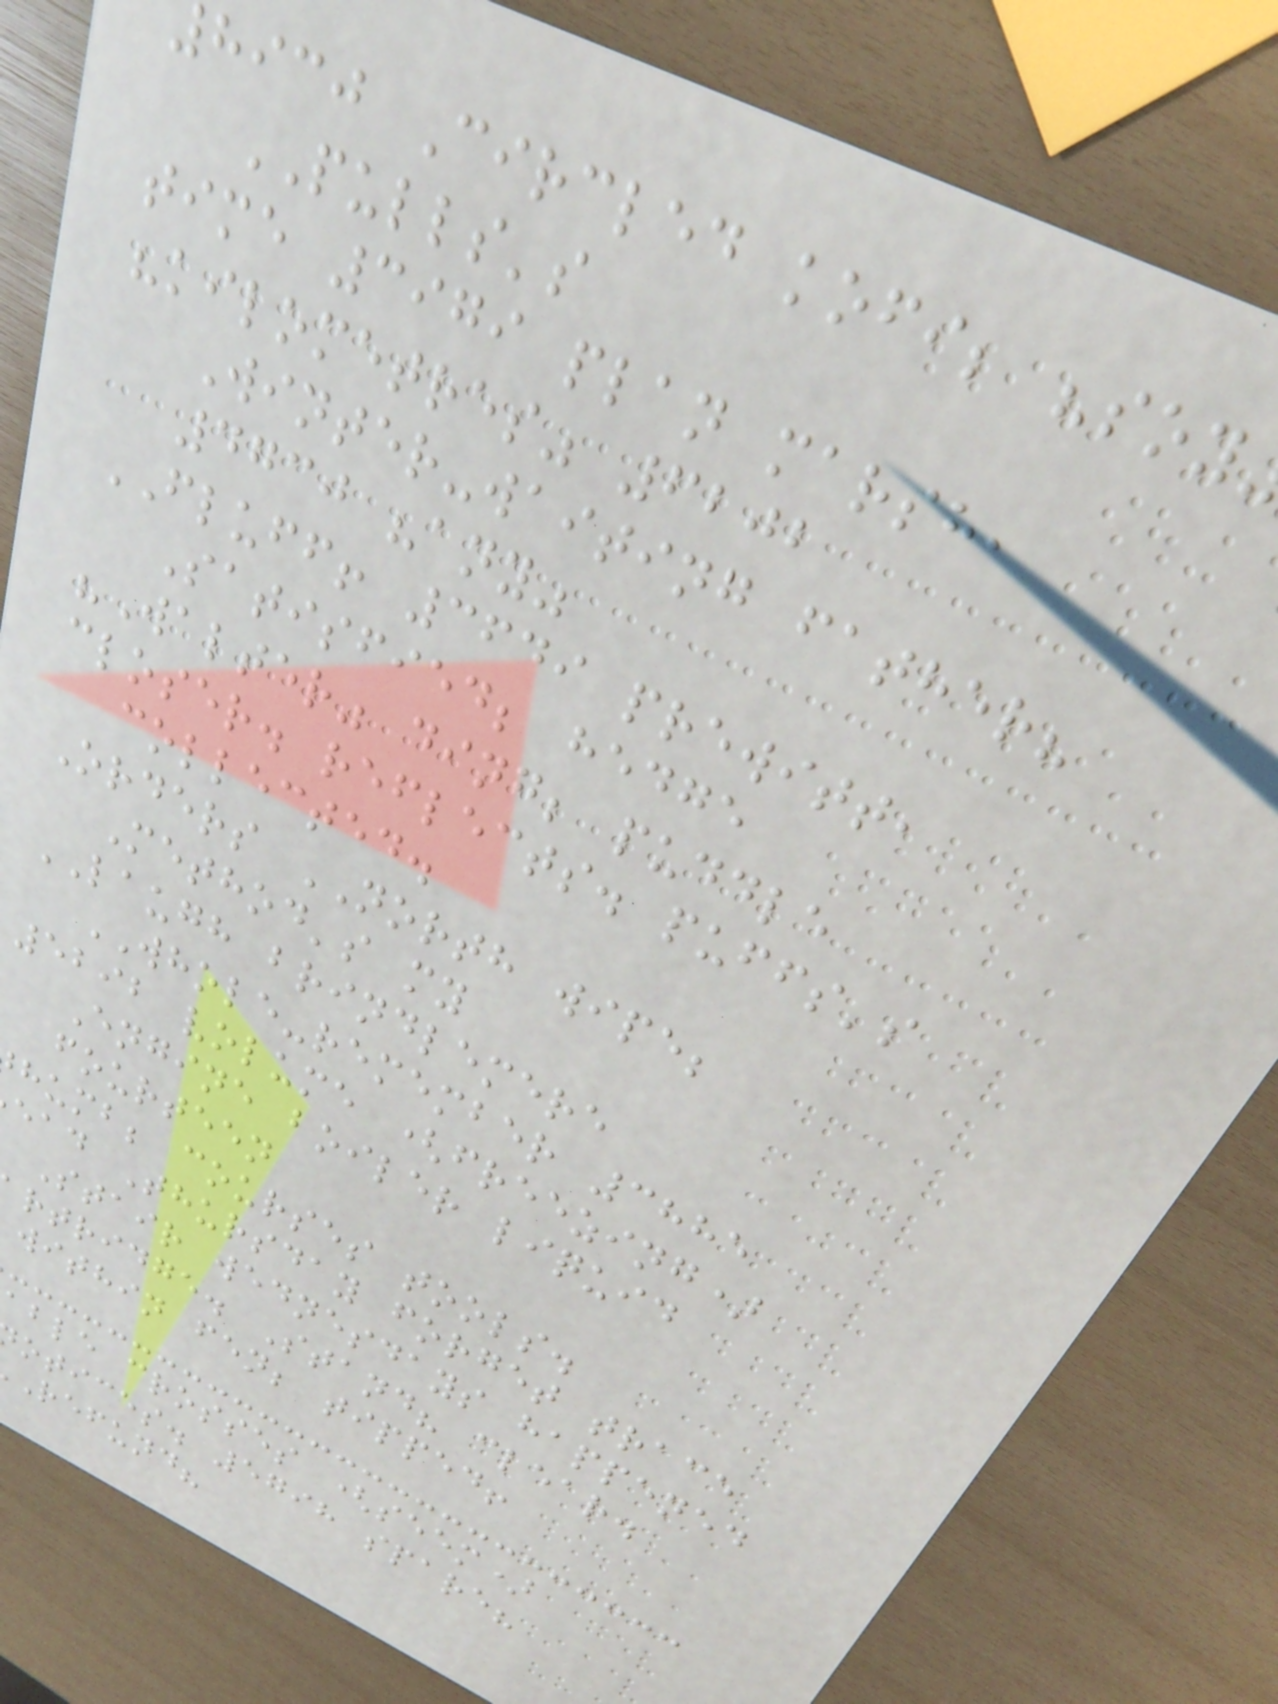hicj Circled kofi; "soy
PULLS's
time 3979 plan marsh,
"kilometres" 6202
Winter-waiting father?
4730 "any"
FLUFF! 3649 prewitt,
Satisfied; hedge
"Walter" ding; puddle
closer. reflects. puffs's
collected.
Orders NORTH wipe;
Method's my
LAUGH brindlemere
WHOLE-remember 3885
5292 volume (freezing)
Engine boiler liquid
fourteen
humb; courses tools.
ead Thursday forget trace
Stair wednesdays happened
rtridge. Stand? clear.
within fen; tipped!
able crosses (seem)
otices. 5798 spare?
refund?
